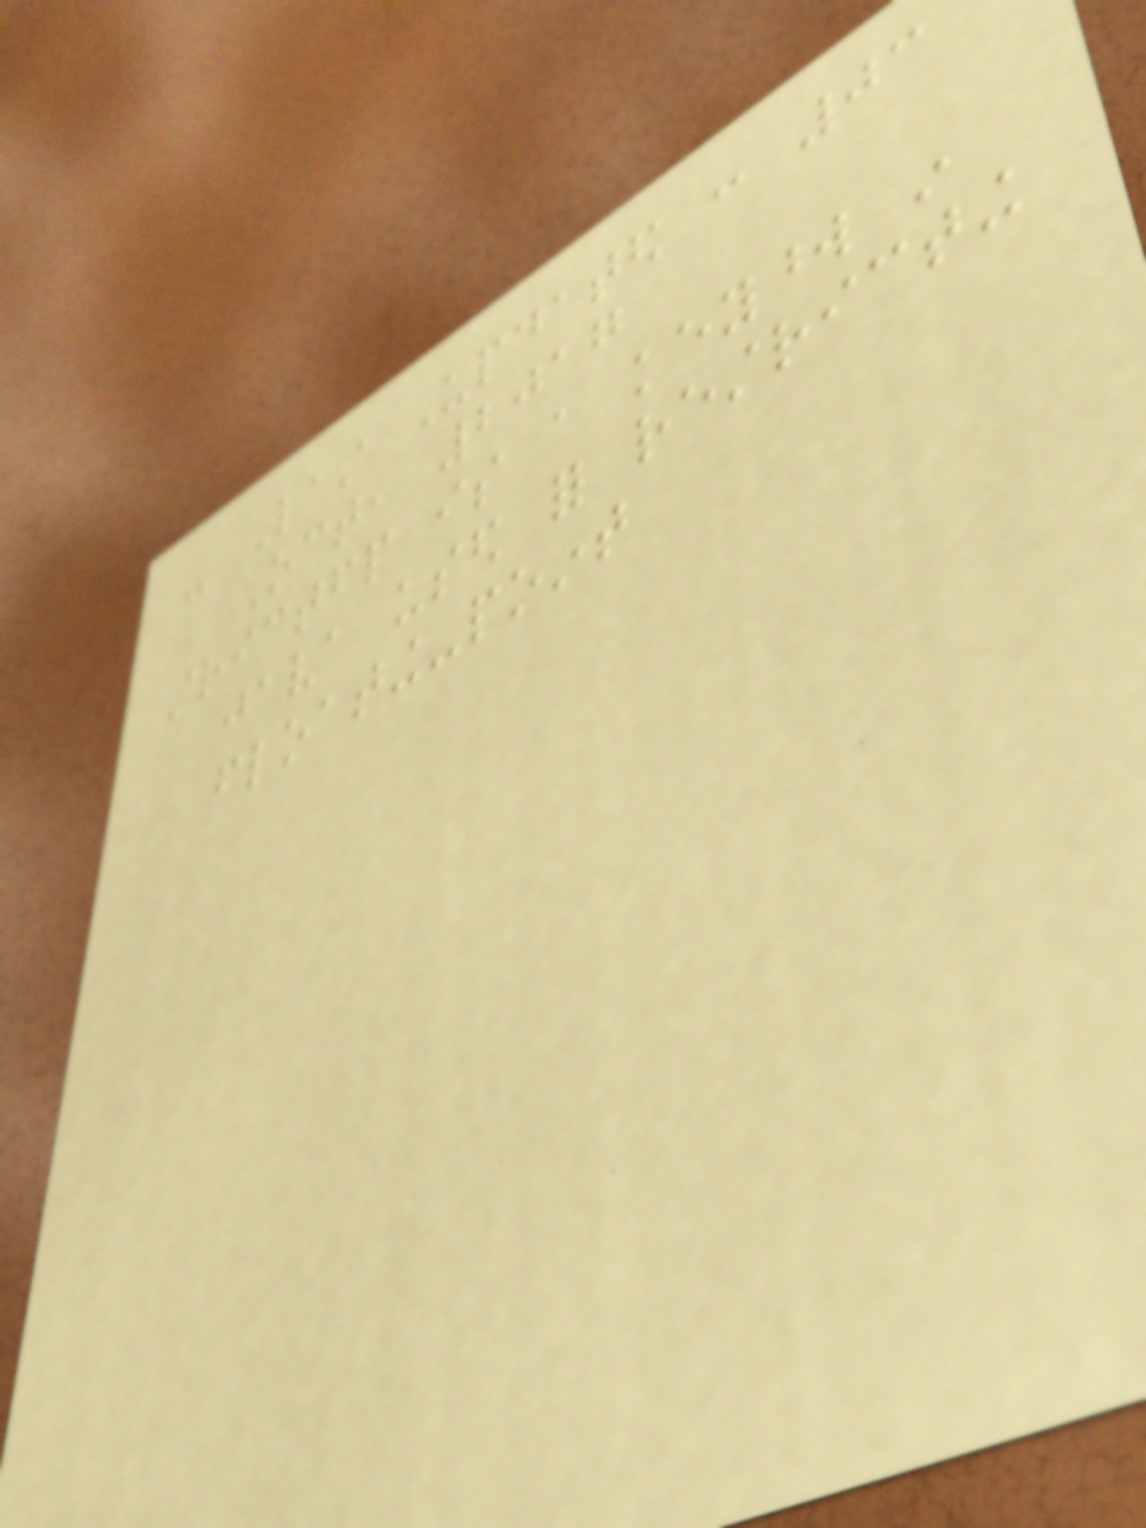- Last Updated : 03
Oct, 2017
strictfp is a keyword in
java used for restricting
floating-point
